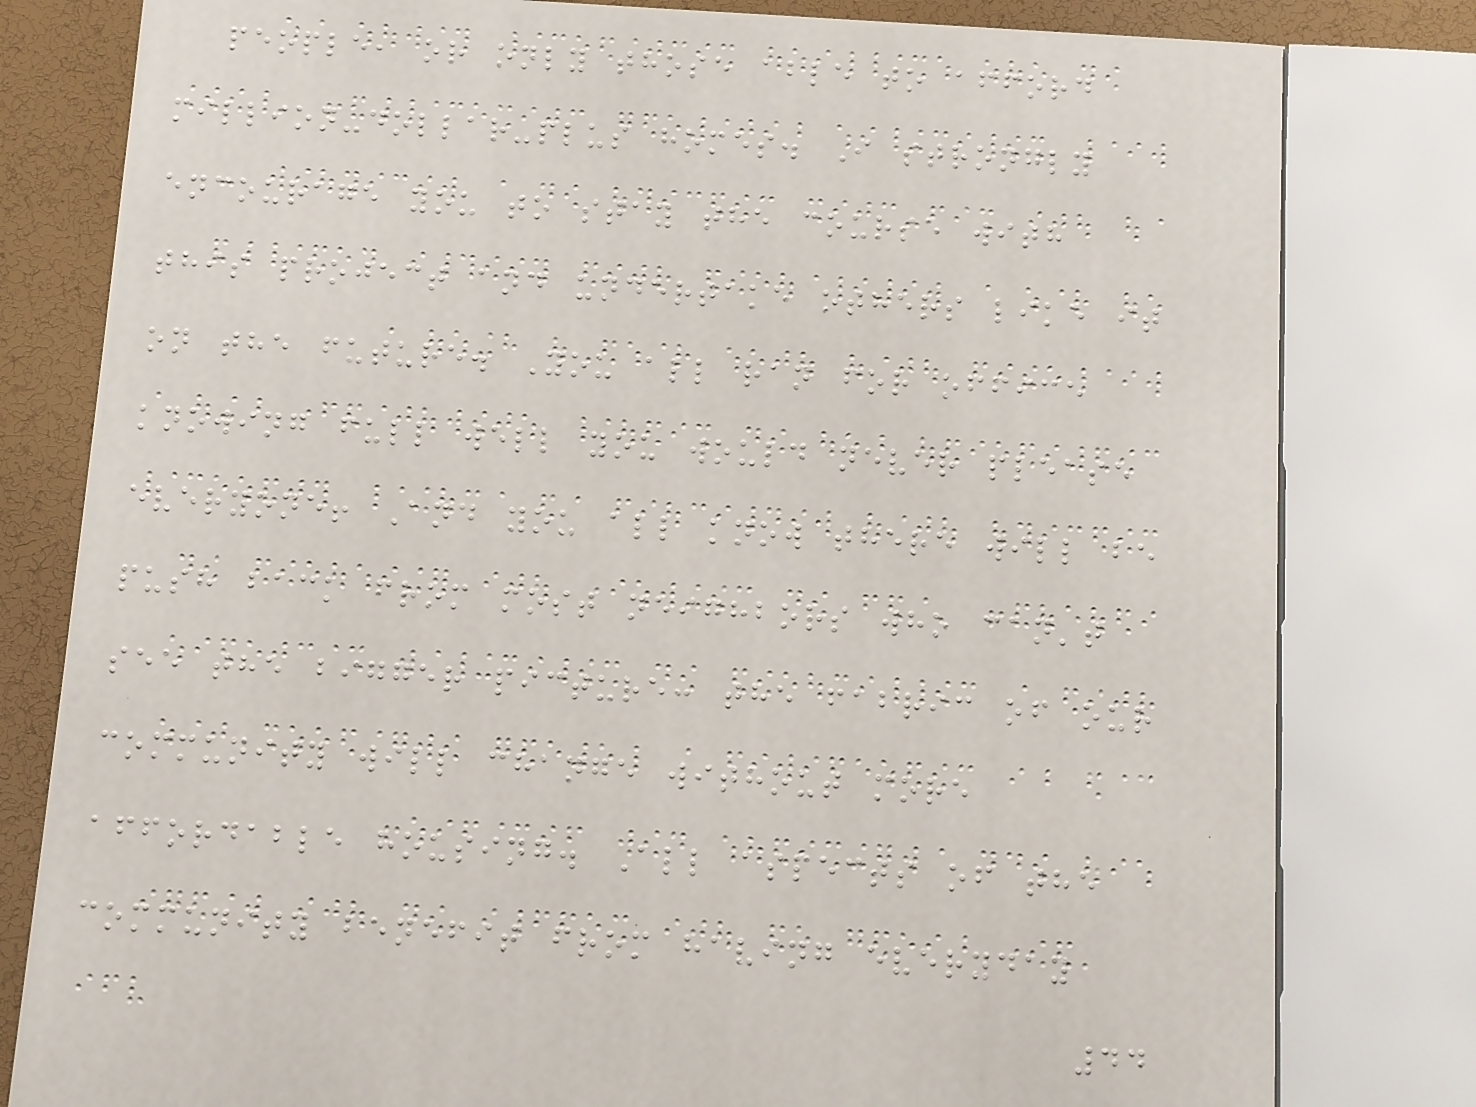people, or only those able to afford
million-dollar-plus homes. I strongly
encourage you to stay the course with
this project and undertake others like it
on the future. You all ran for office
knowing full well you would never please
everyone! And you all know there will be
push back from most neighbors who can't
see the bigger picture: the fabric of our
community will change without more
affordable housing. All aspects of the
community benefit from having everyday
44
